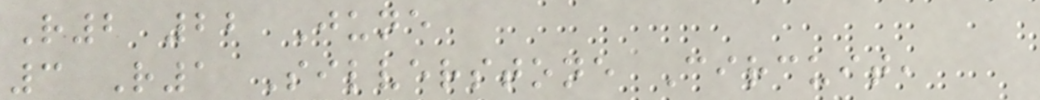R2 22 June
3 R1 Silverstone Circuit,
